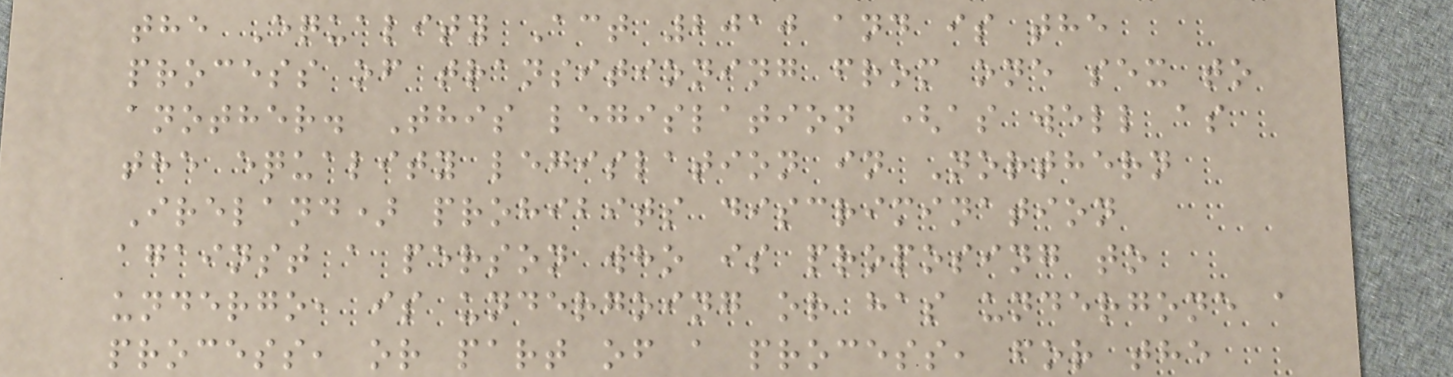the Equality Act 2010 and is the
process of transitioning from one sex to
another. This legislation (as well as
the equality legislation in Northern
Ireland) prohibits discrimination
against a person who is proposing to
undergo, is undergoing or has undergone a
process, or part of a process, for the
